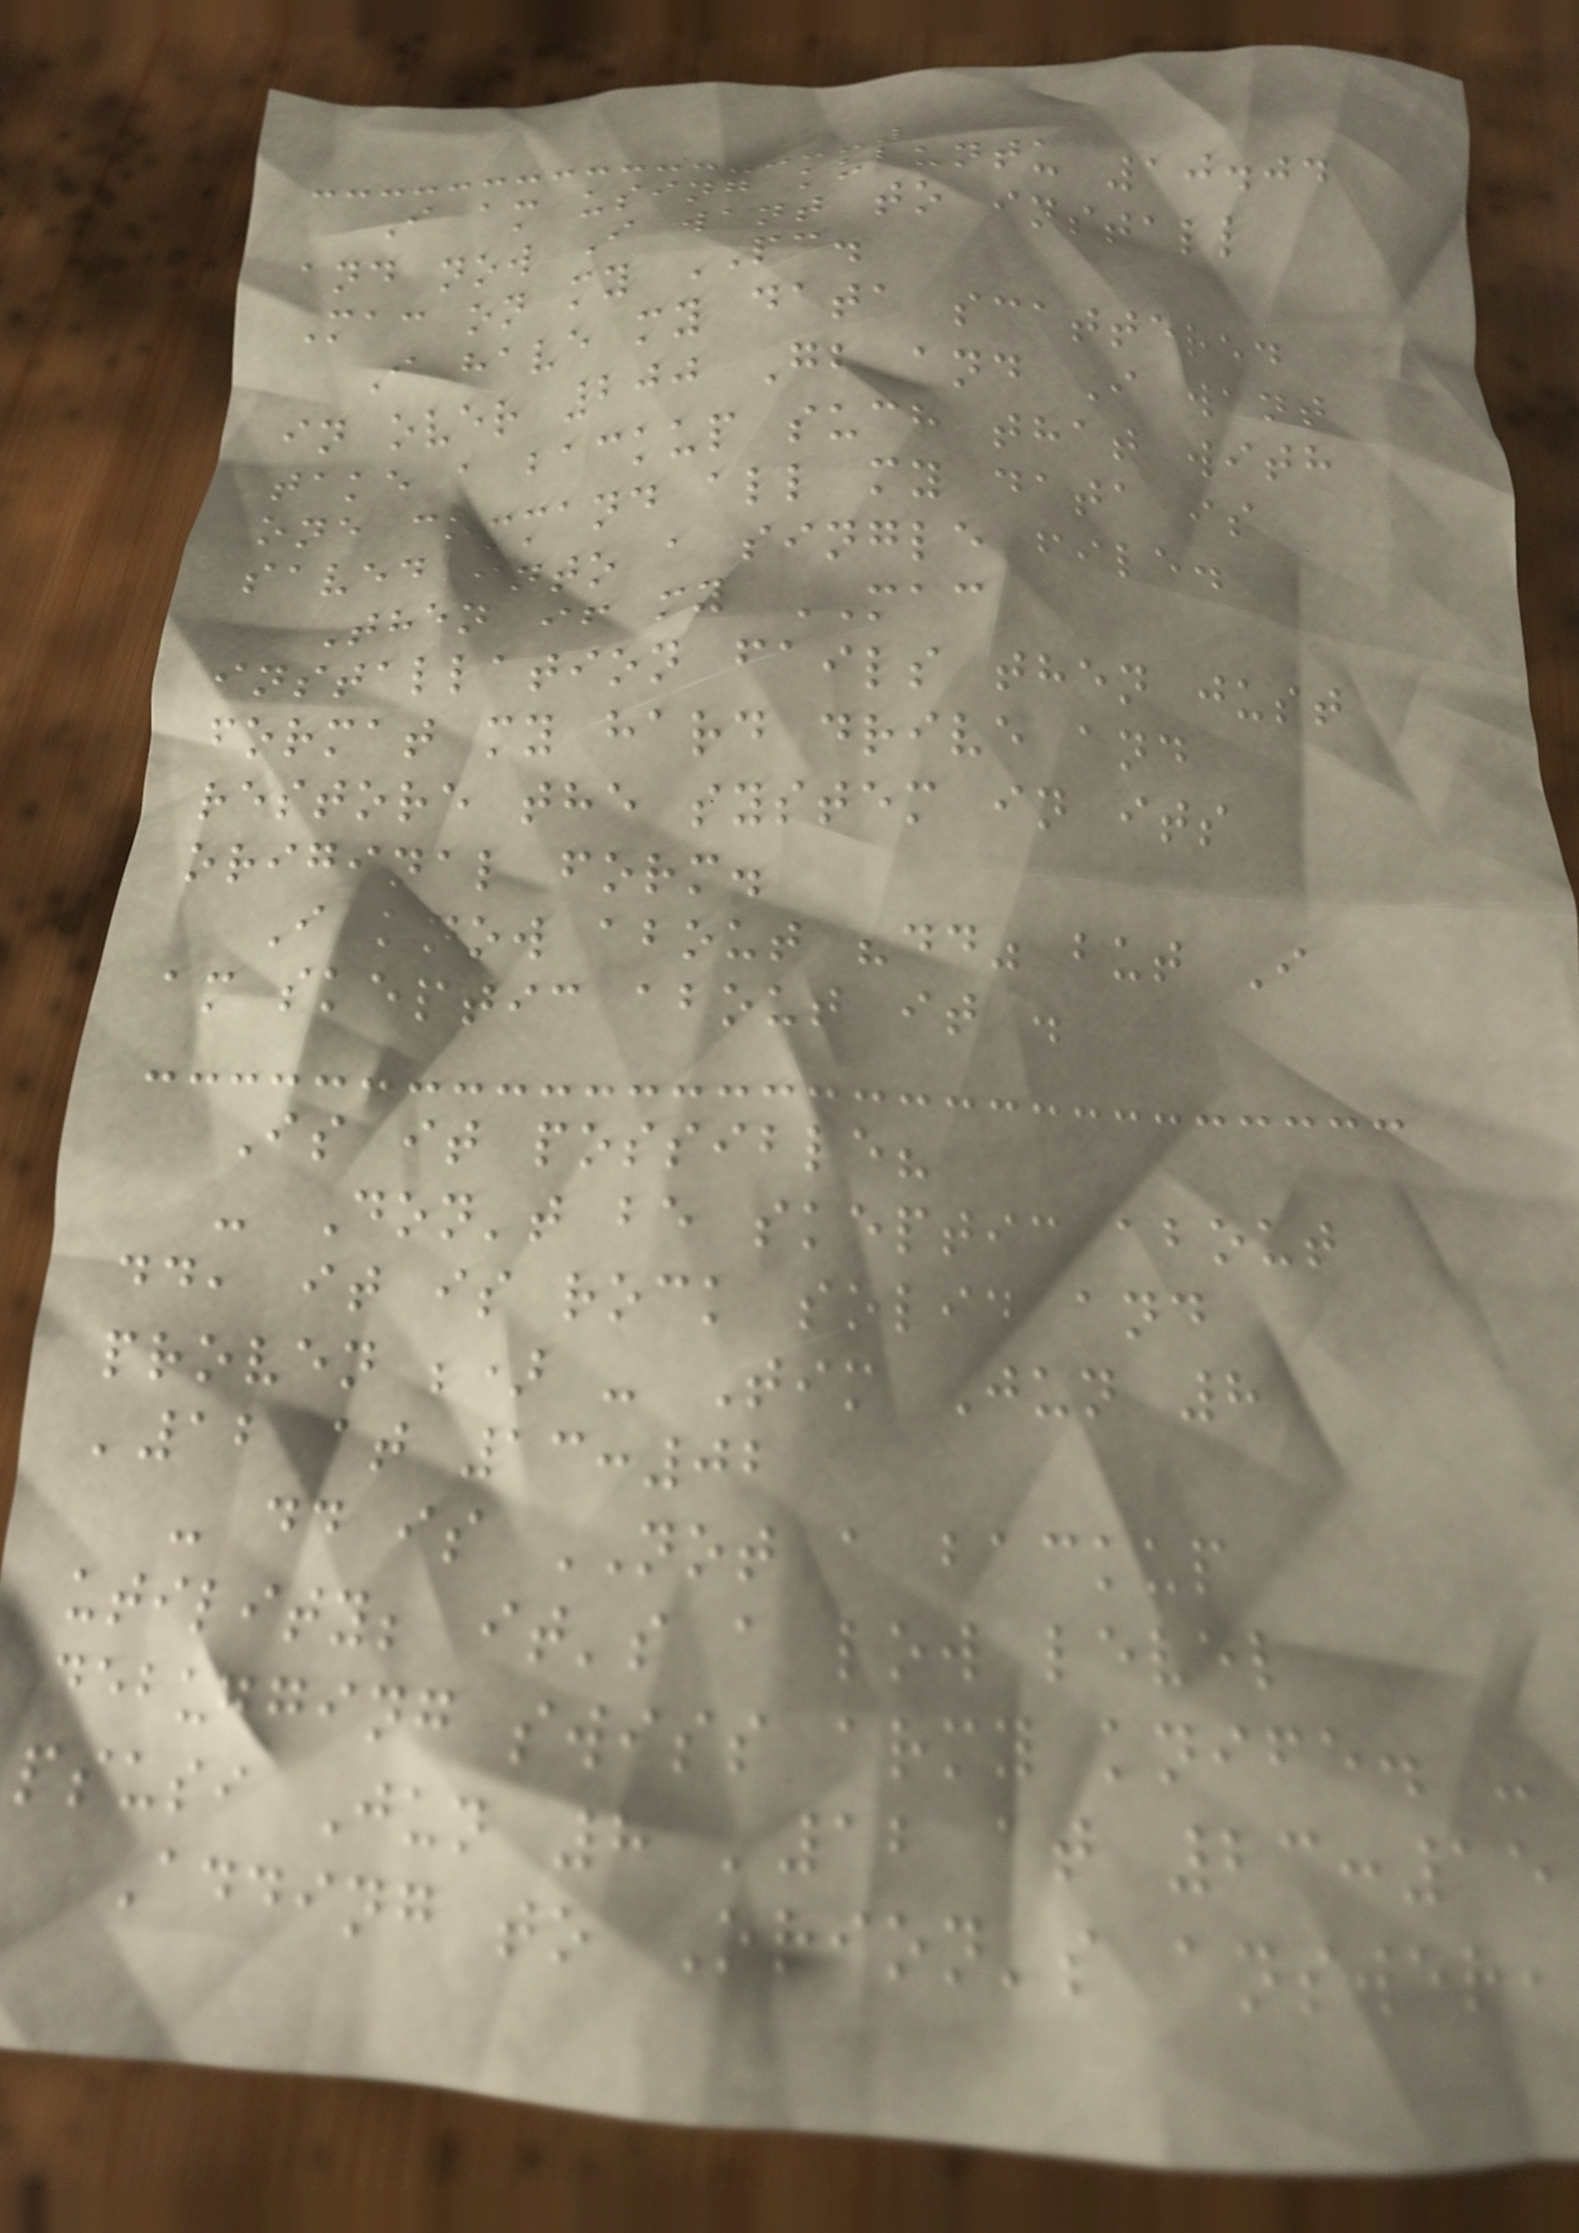I am using kubuntu 10.04
and now I want to install
Mac on my PC.
I have my data scattered
in over 200 Gb and I want
take a backup such that with
one command all my data is
saved into a single file.
Then if my MAC
installation fails then just
format my hard drive and
restore the system in its
original form.
I know about "dd" but I
am skeptic about it .
Is it possible?
- Don't be skeptic about
dd, it is rock solid and
proven ;) - Tim Jun 8
'12 at 13:02
- dd is NOT a backup
utility; it's a low level
debugging swiss army knife. -
psusi Jun 8 '12 at 23:15
Adding to Orion's answer,
